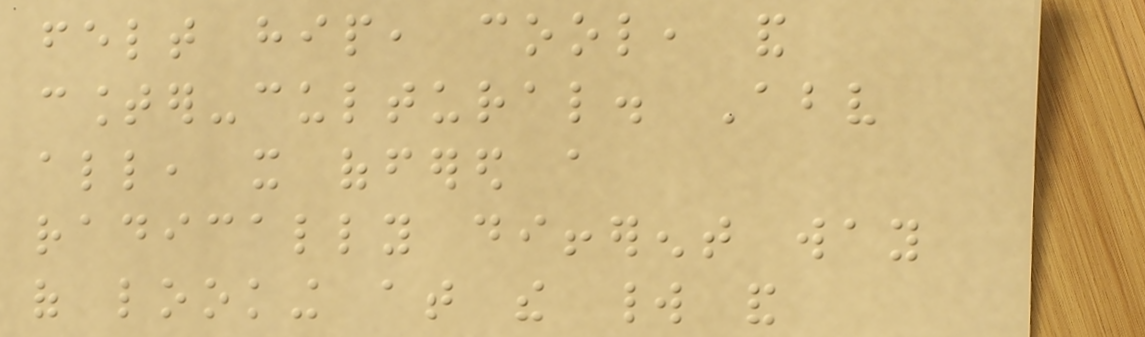felt hip, cool, and
counter-cultural. Above
all, it offered a
radically different way
of looking at the world and
